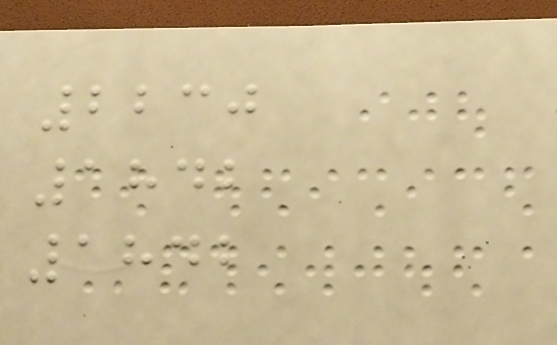2230
1842
1842
